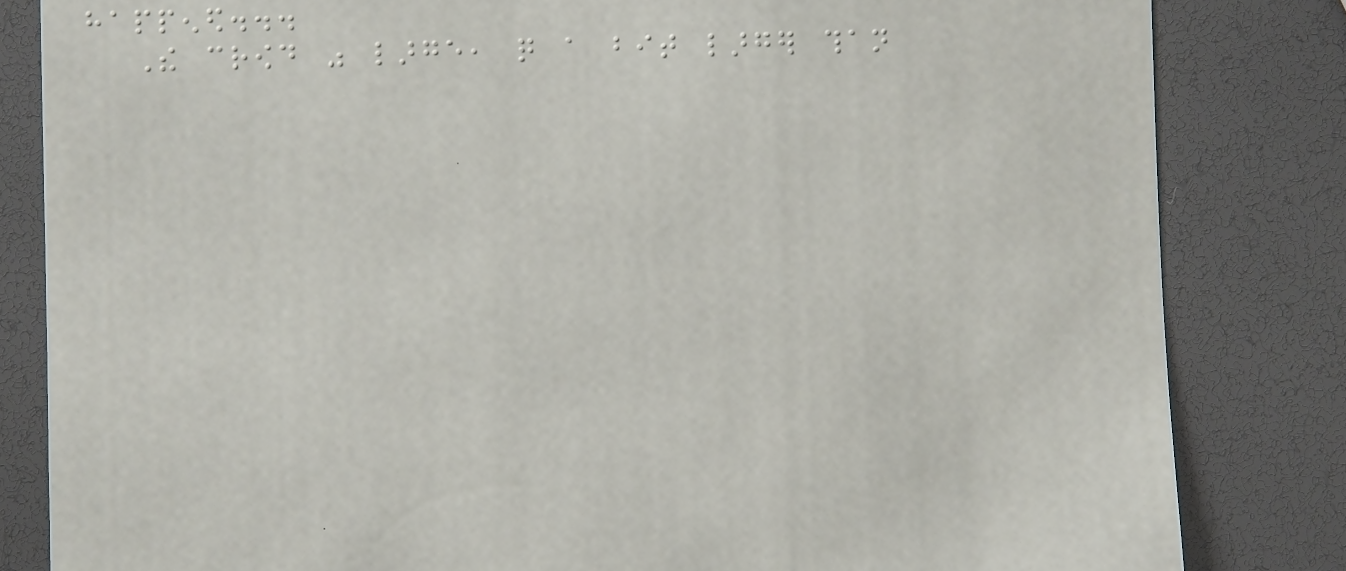happened...
The crowd was large, quite a bit larger than
